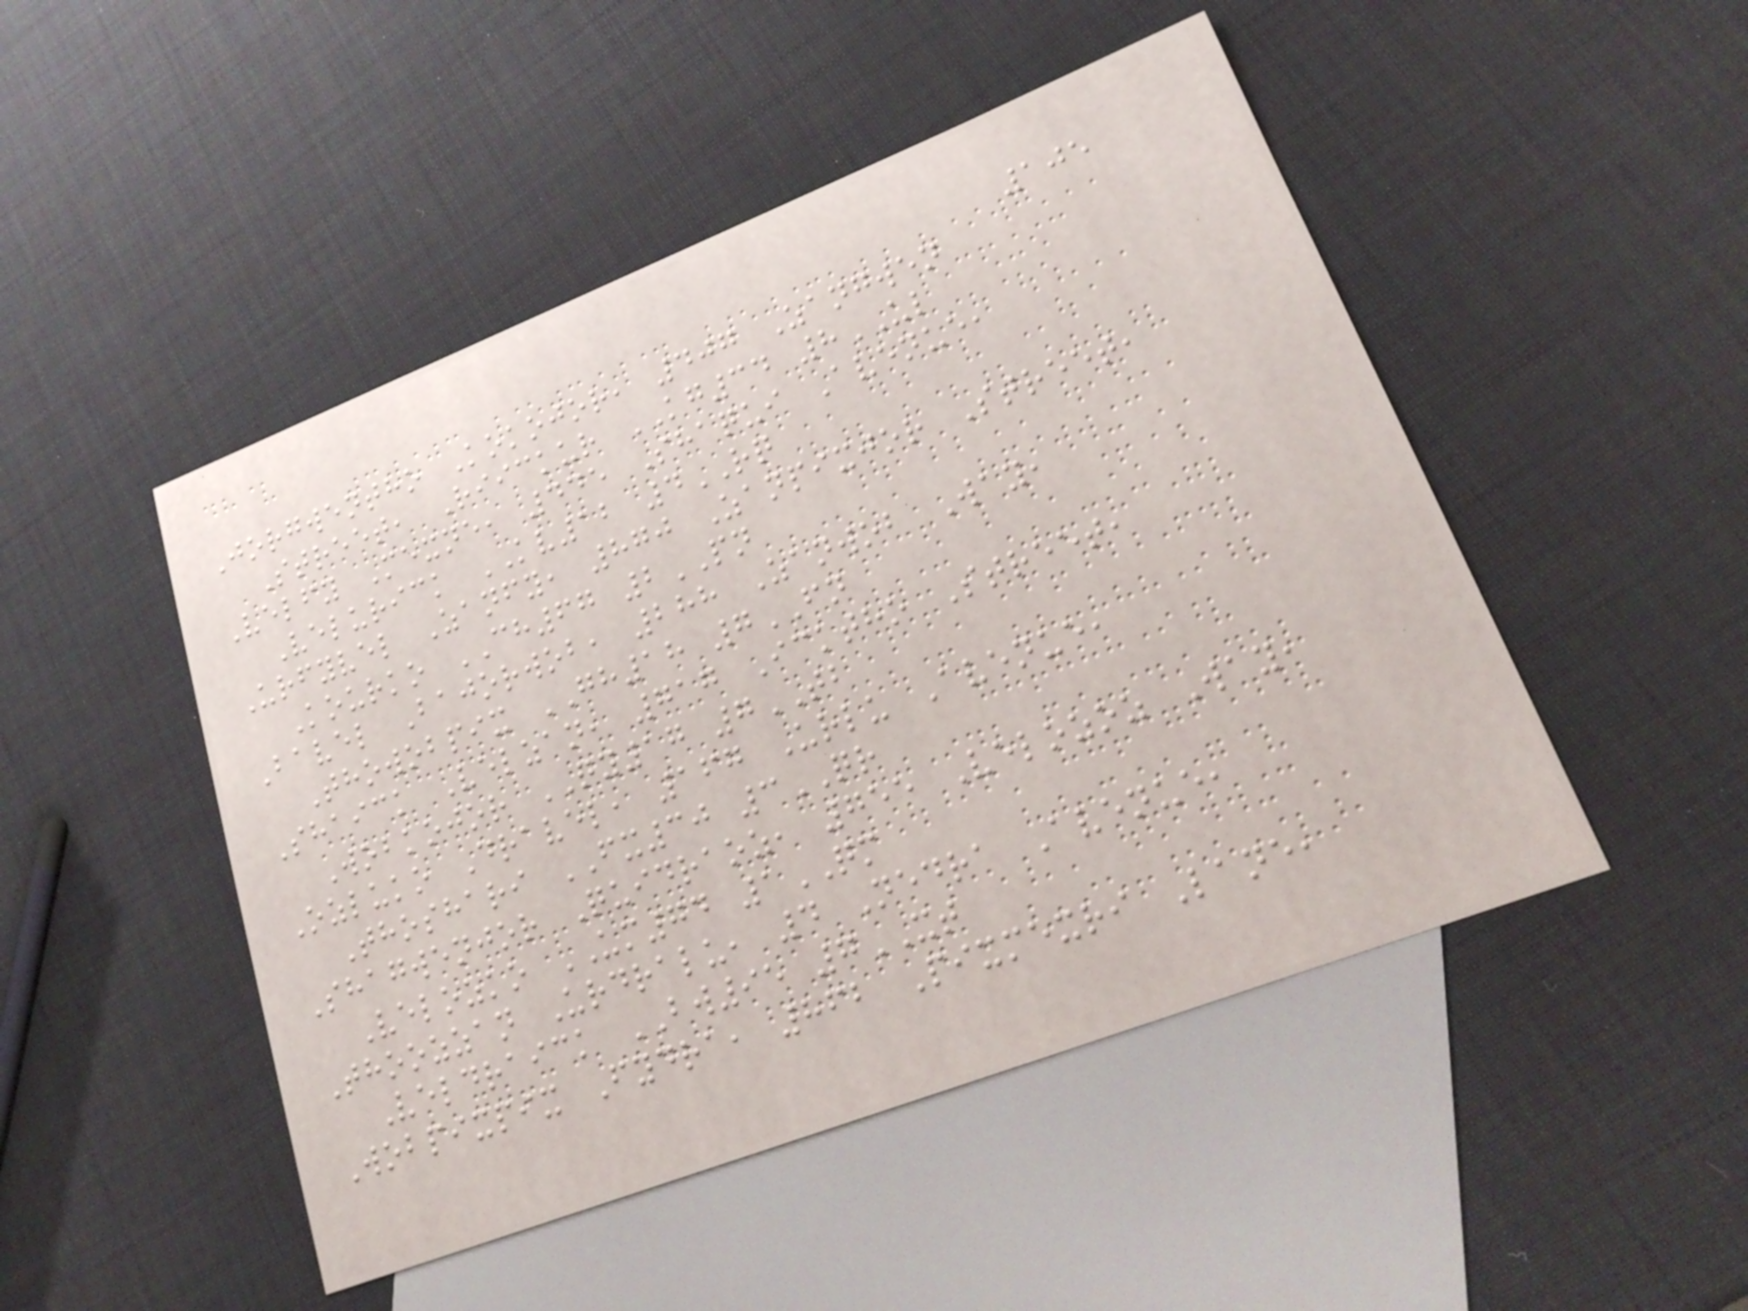105
Jorgwentho Kokojor, 407 Zangwen
Street, Riickur KG34 8UL
Velfy Mexne, 445 Shaqui Avenue,
Velurick KV12 4RQ
Urfyvel Zanfy, 870 Zanpixjor Street,
Kourko CH67 2PN
Bavel Bajorwob, 288 Zanwob Way,
Thowobpix GH18 7FN
Shaick Velzan, 717 Icktho Street,
Wobkojor QY17 7TB
Ozluko Dravel, 167 Urlu Avenue,
Thoshari FX30 3QR
Shagwenjor Quidraoz, 755 Velozoz Way,
Velozko UM74 1QM
Thoozzan Urdralu, 4 Nedra Avenue,
Veldraick BW95 7XT
Wobpixpix Fydra, 862 Pixmexri Lane,
